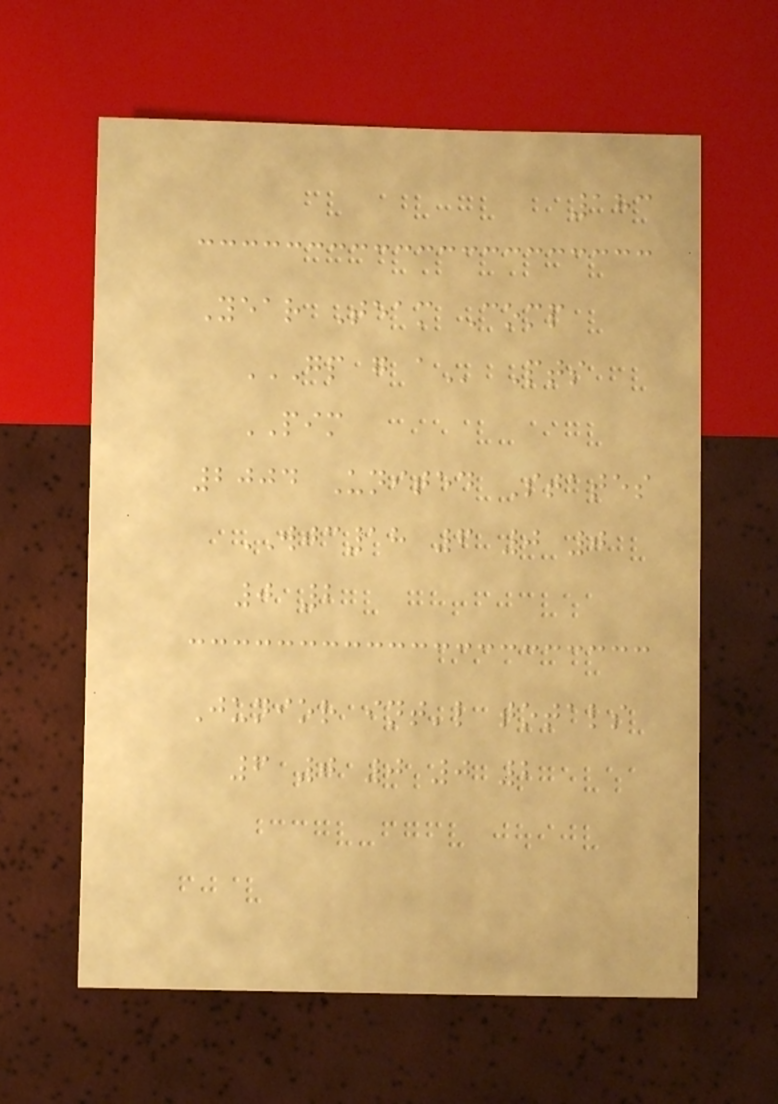183
Year Team Comp
GP G A Pts
PIM
2004 United States
WJC18 6 0 0
0 2
Junior int'l totals
6 0 0 0 2
